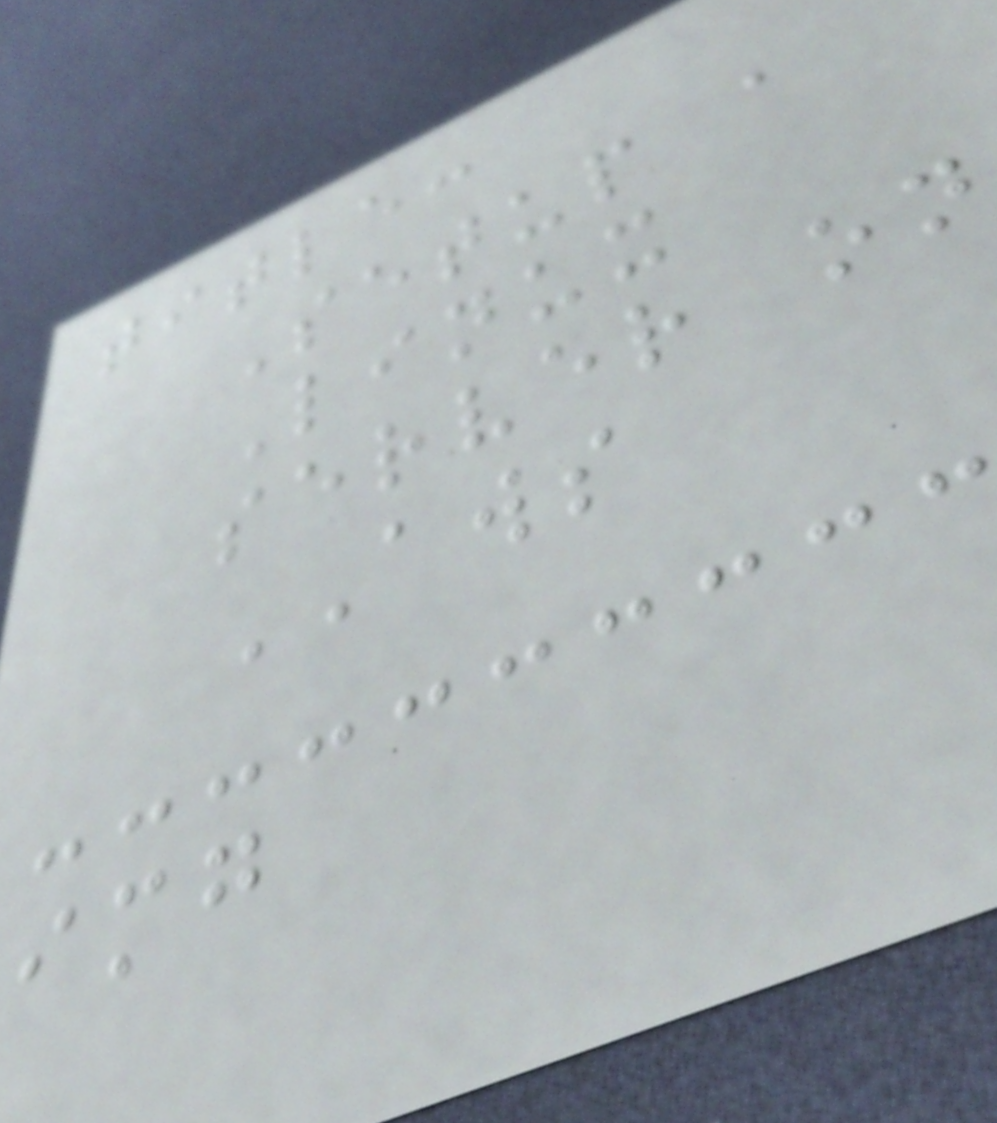title:
Setup a
Linux
server on
AWS
img
